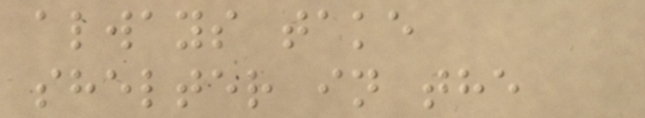always take
shelter in the
